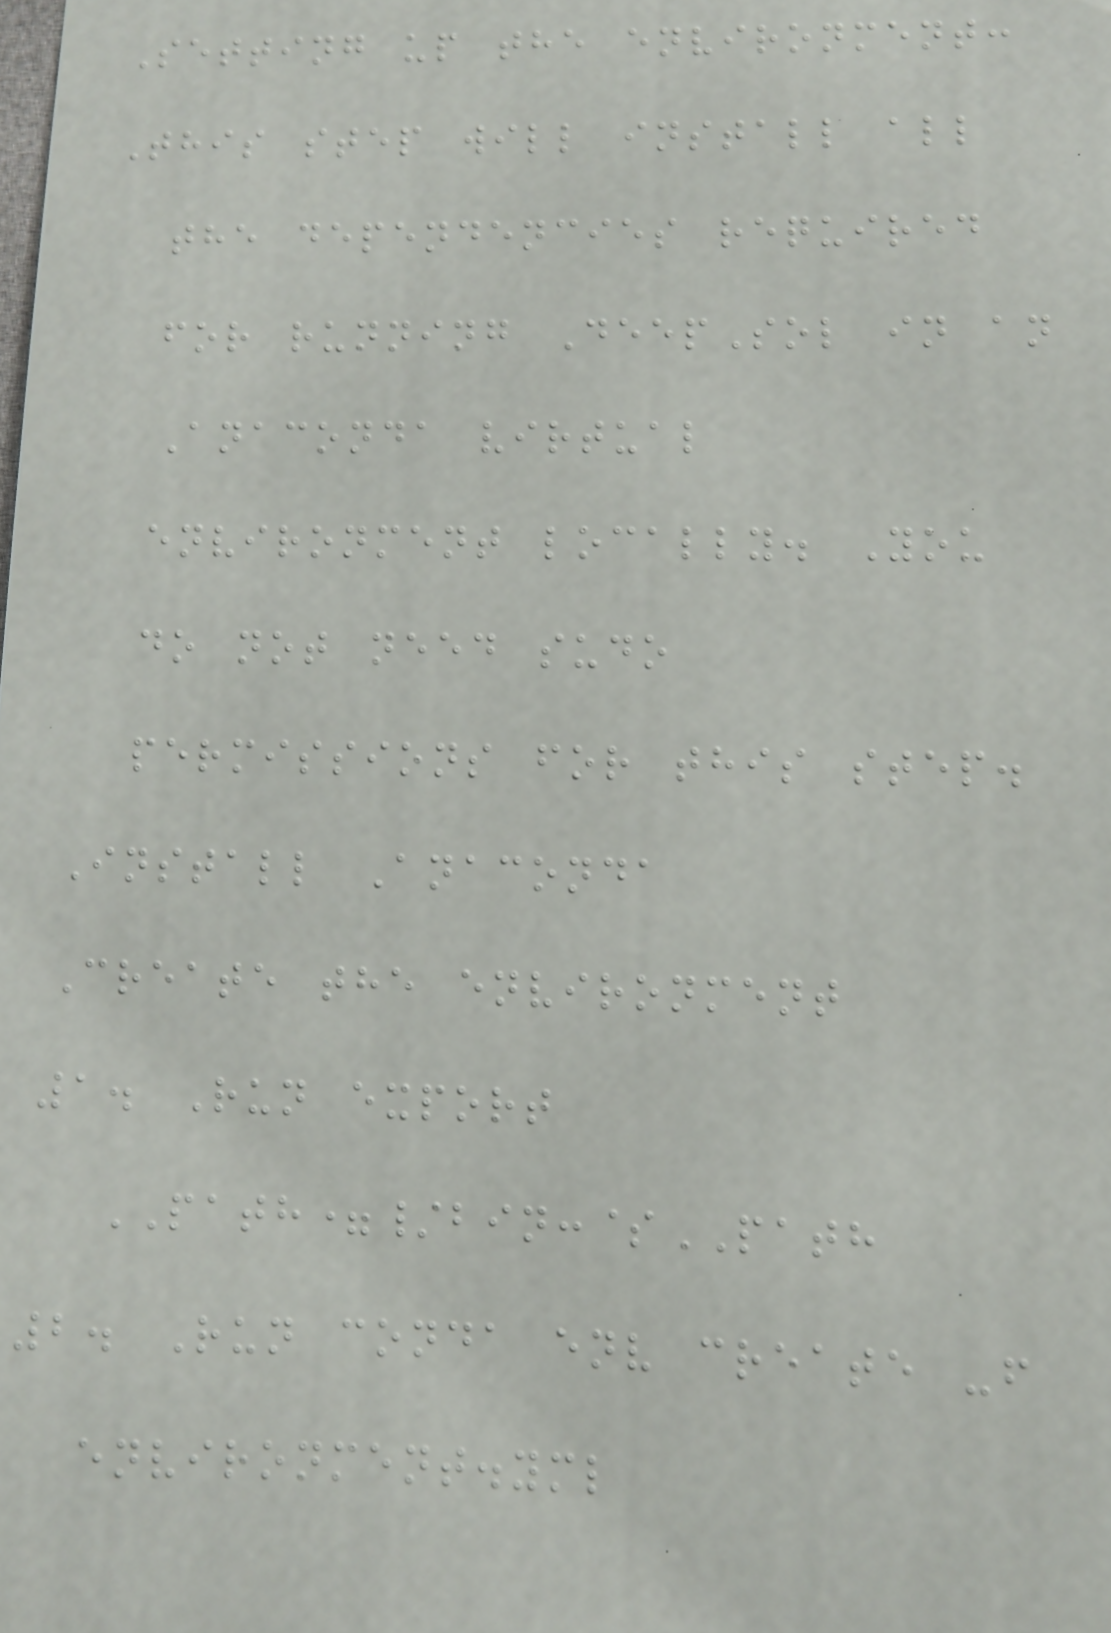Setting up the environment:
This step will install all
the dependencies required
for running DeepSol in an
Anaconda virtual
environment locally. You
do not need sudo
permissions for this step.
Install Anaconda
Create the environment
1. Run export
PATH=/bin:$PATH
2. Run conda env create -f
environment.yml
